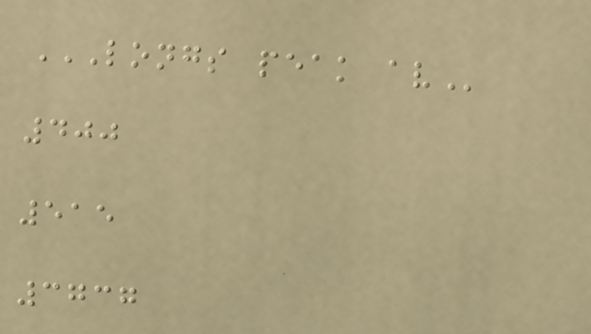LONGS PEAK AV
400
515
3737
